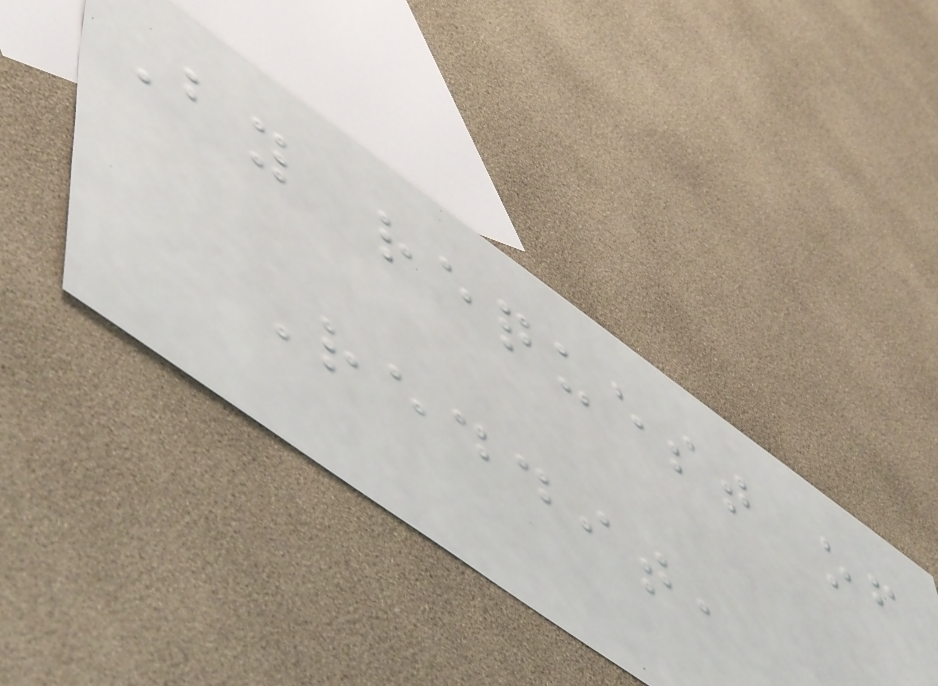By request of
Reddit,
